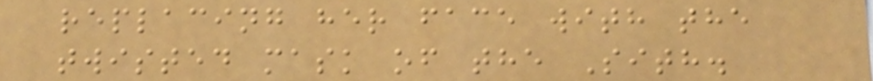replacing her face with the
twisted mask of the Sith.
